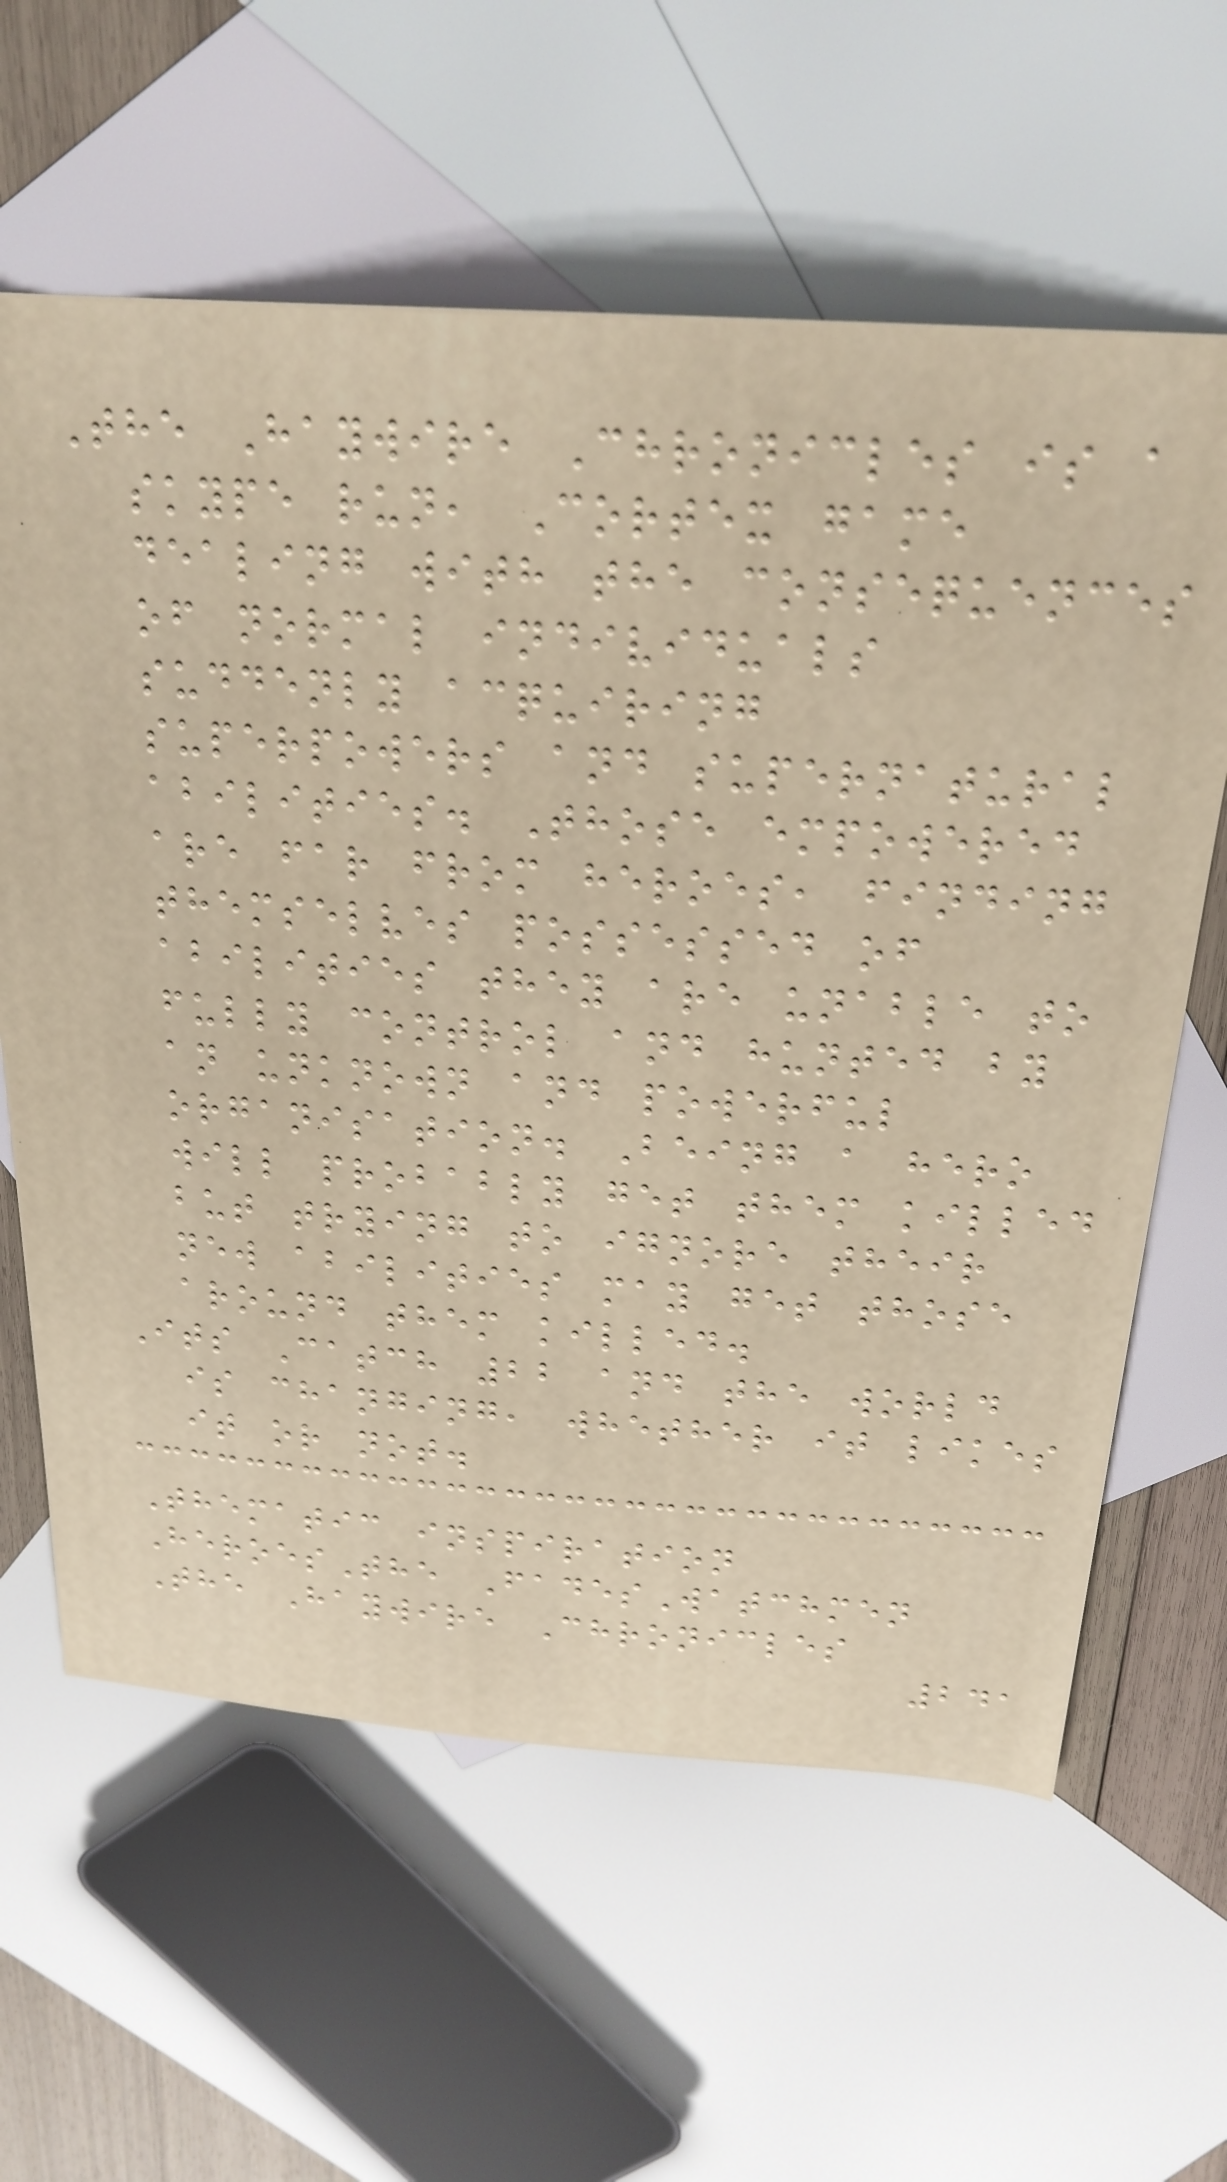The Haywire Chronicles is a
skype run, Cortex game
dealing with the consequences
of normal individuals
suddenly acquiring
superpowers and supernatural
abilities. Those empowered
are far from heroes, finding
themselves possessed of
abilities they are unable to
fully control and hunted by
an unknown and powerful
organisation. Being a hero
will probably get them killed
but trying to ignore their
new abilities may get those
around them killed.
Its Catch 22 and the world
is changing, whether it likes
it or not.
Thematic inspiration
HeroesThe FadesWatchmen
The Haywire Chronicles
241
